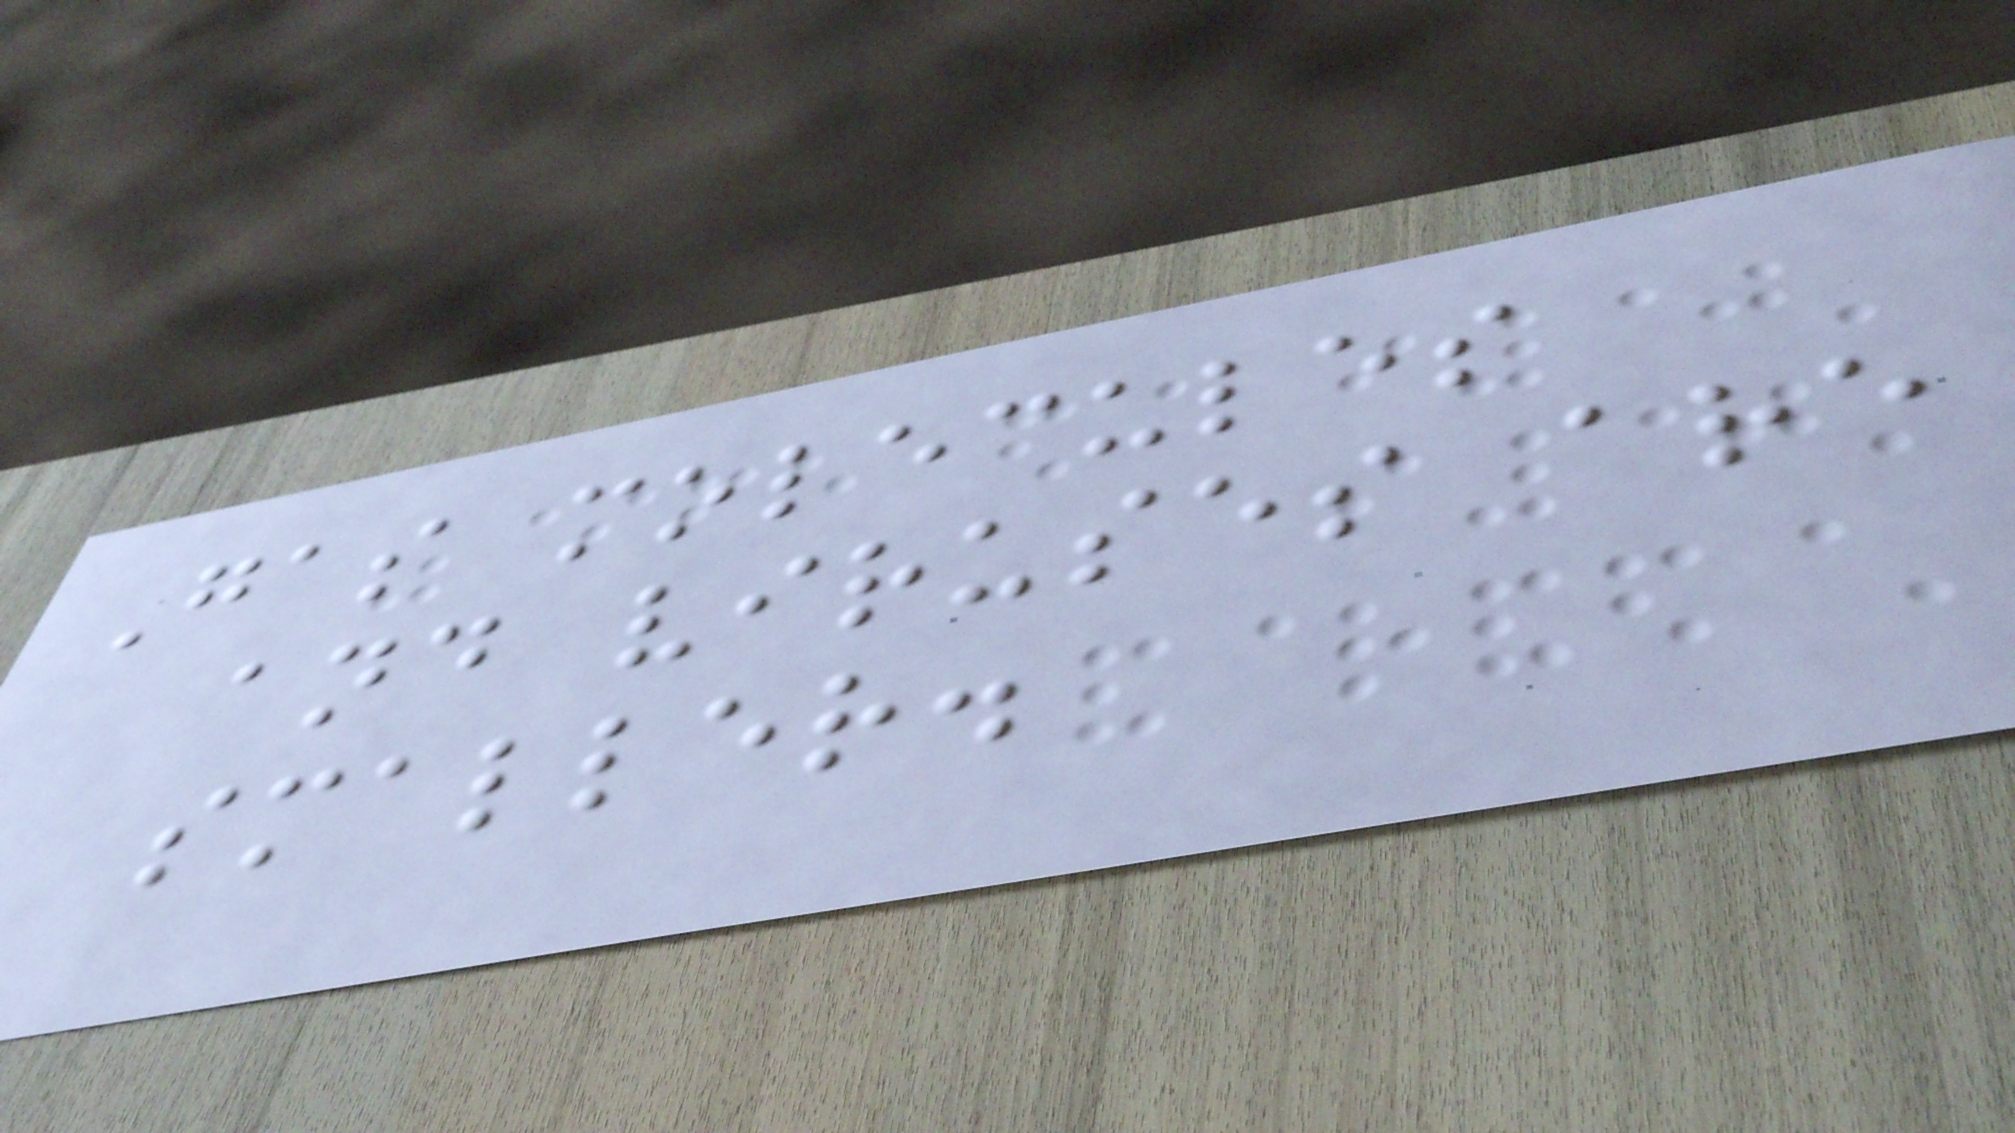Gas molecules
and viruses are
smaller.
